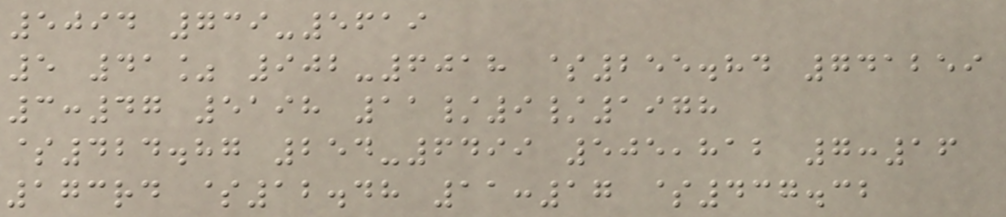5094 739-5619
5 41% 902-6018 $255.84 741259
3:47 5198 11/9/1978
$424.87 254-6499 505,812 7:16
173rd $12.48 11:17 $437.32
